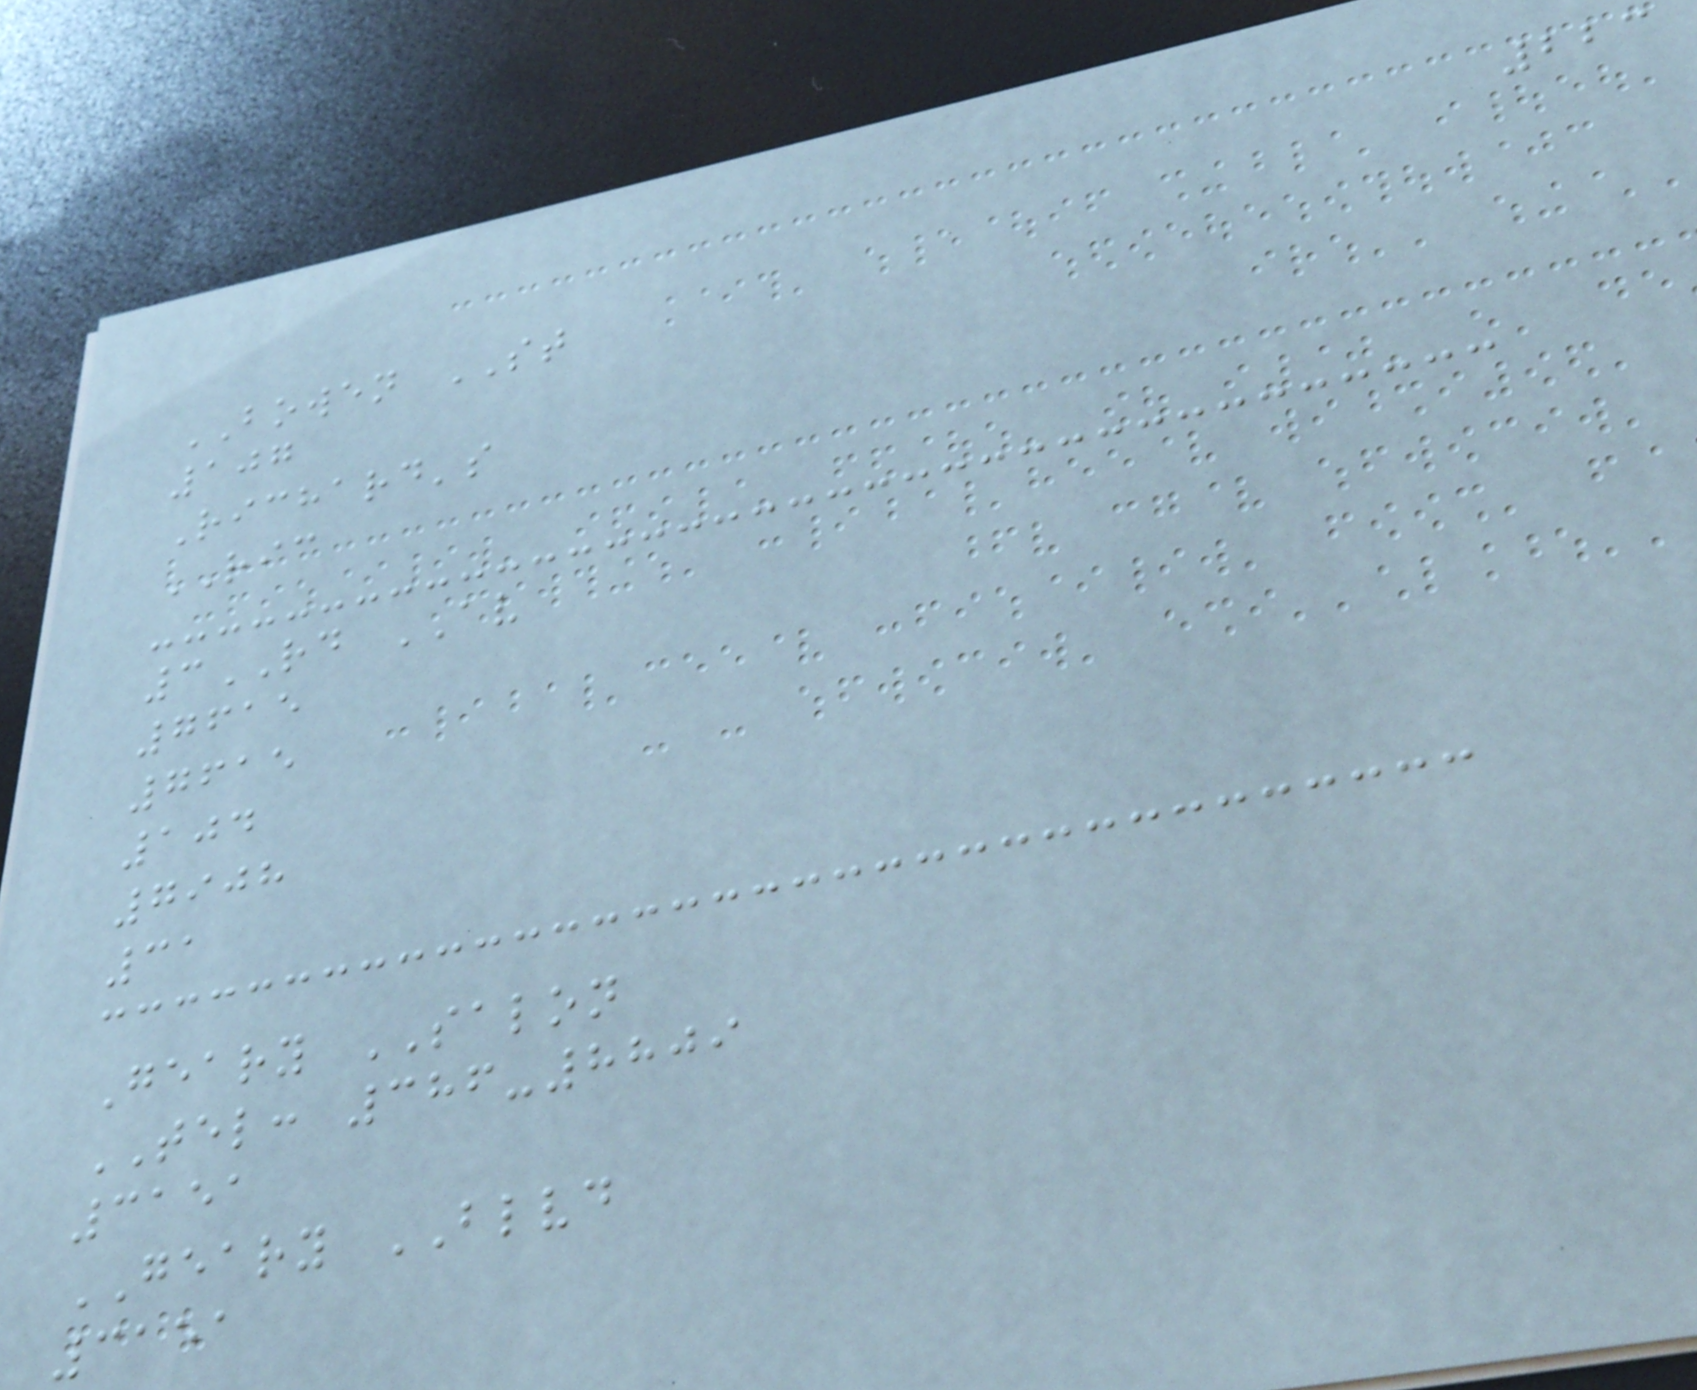223
BOWEN ST
107
Richard's
RIC
3RD AV
7615
7615
104
7908
31
Geary SALON
TEL: 386-8809
3151
GEARY BLVD
3151
